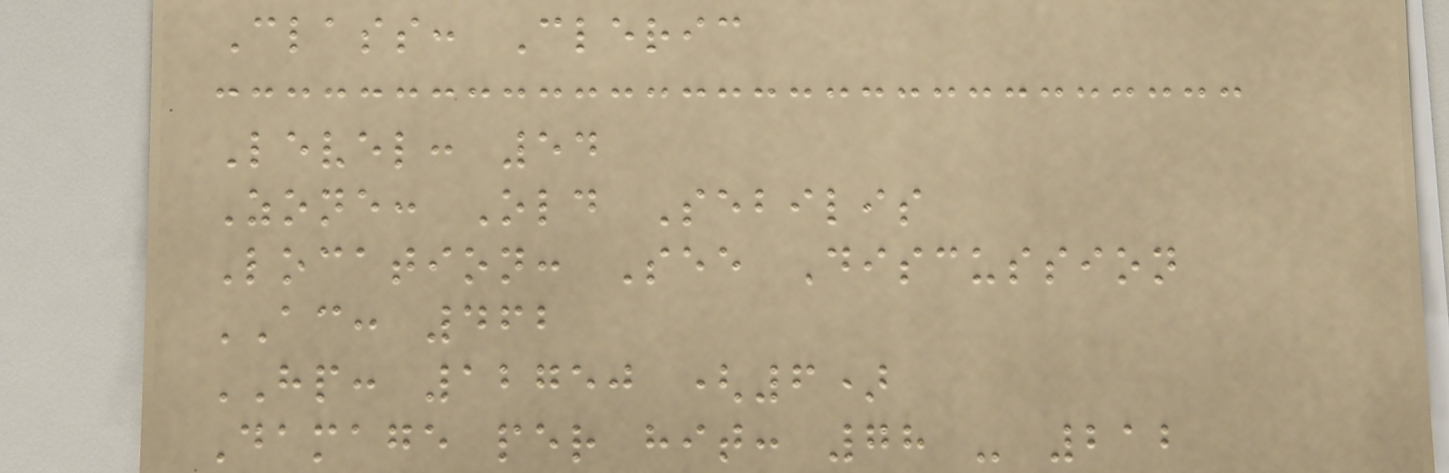Class: Cleric
Level: 54
Zone: Old Sebilis
Location: See Discussion
AC: 462
HP: 12750 (6)
Damage per hit: 78 - 212
